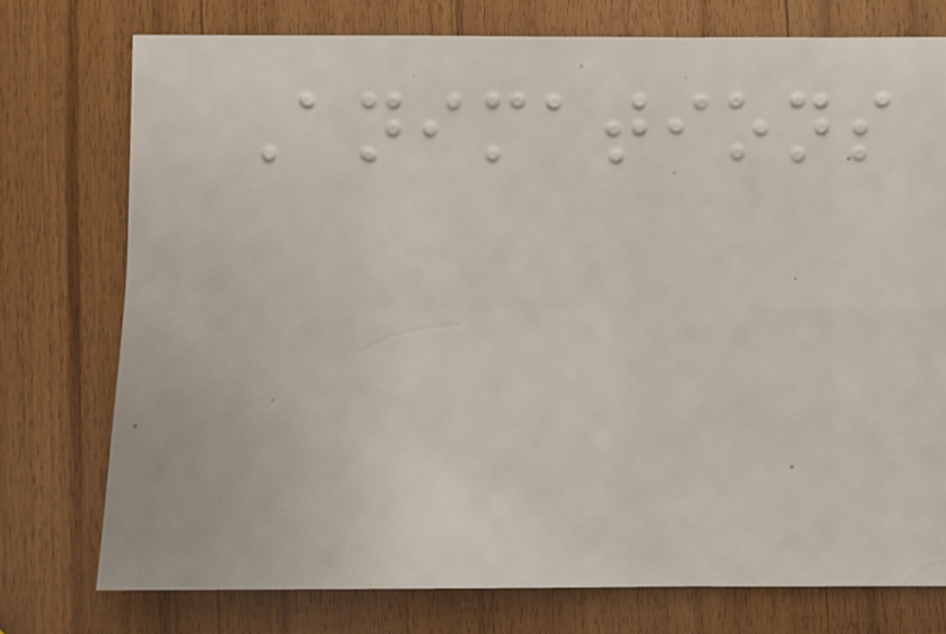Animations
